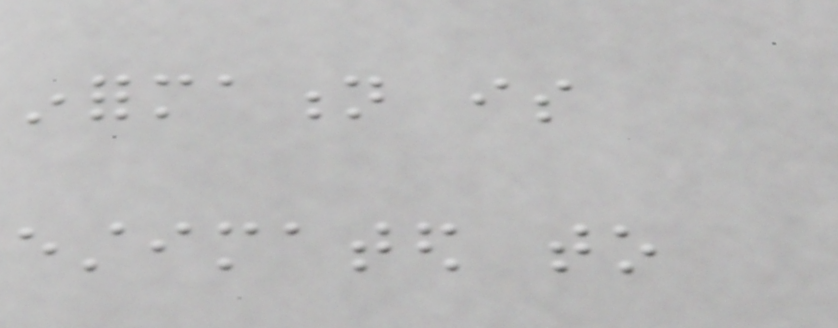information is
estimated to
